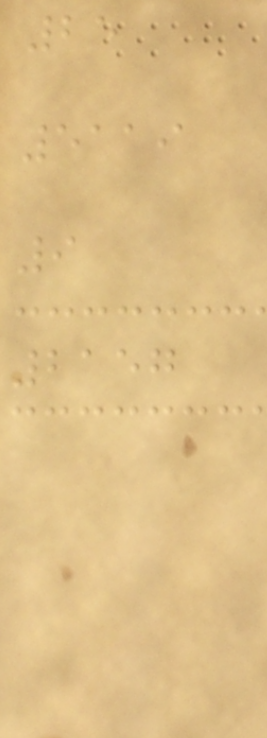25
5119
9
2157
